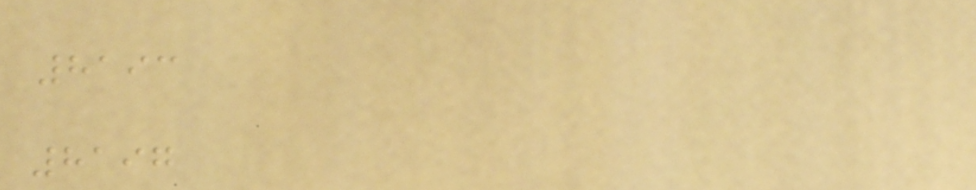8193
8197
